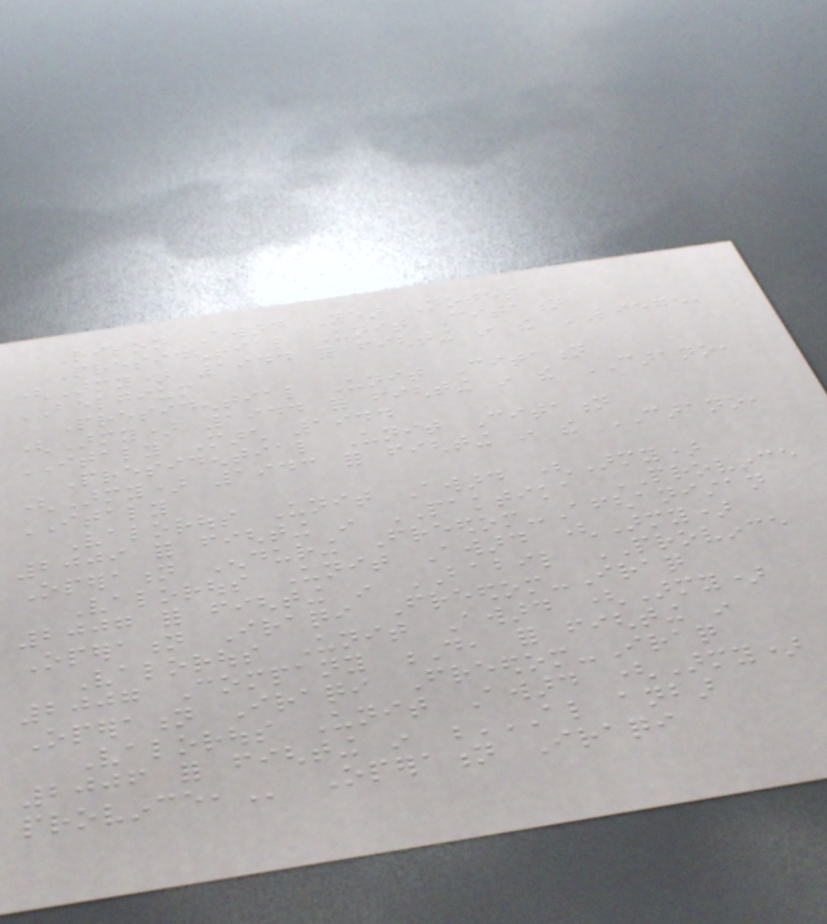Ribbon Award Year Notes
Presidential Unit Citation
(Army) 1944 for fighting in the LIEGE,
BELGIUM
Presidential Unit Citation
(Army) 1944 for fighting in the CARANO,
ITALY March 1944
Presidential Unit Citation
(Army) 1943 for fighting in the CARANO,
ITALY
Valorous Unit Award (Army)
2009 for fighting in PAKTIKA PROVINCE
Operation Enduring Freedom-Afghanistan
Valorous Unit Award (Army)
2007 for fighting in BABIL PROVINCE
Operation Iraqi Freedom-Iraq
Valorous Unit Award (Army)
2007 Company D, for fighting in
Operation Iraqi Freedom-Iraq
Valorous Unit Award (Army)
2006 for fighting in AL ANBAR
PROVINCE, Operation Iraqi
